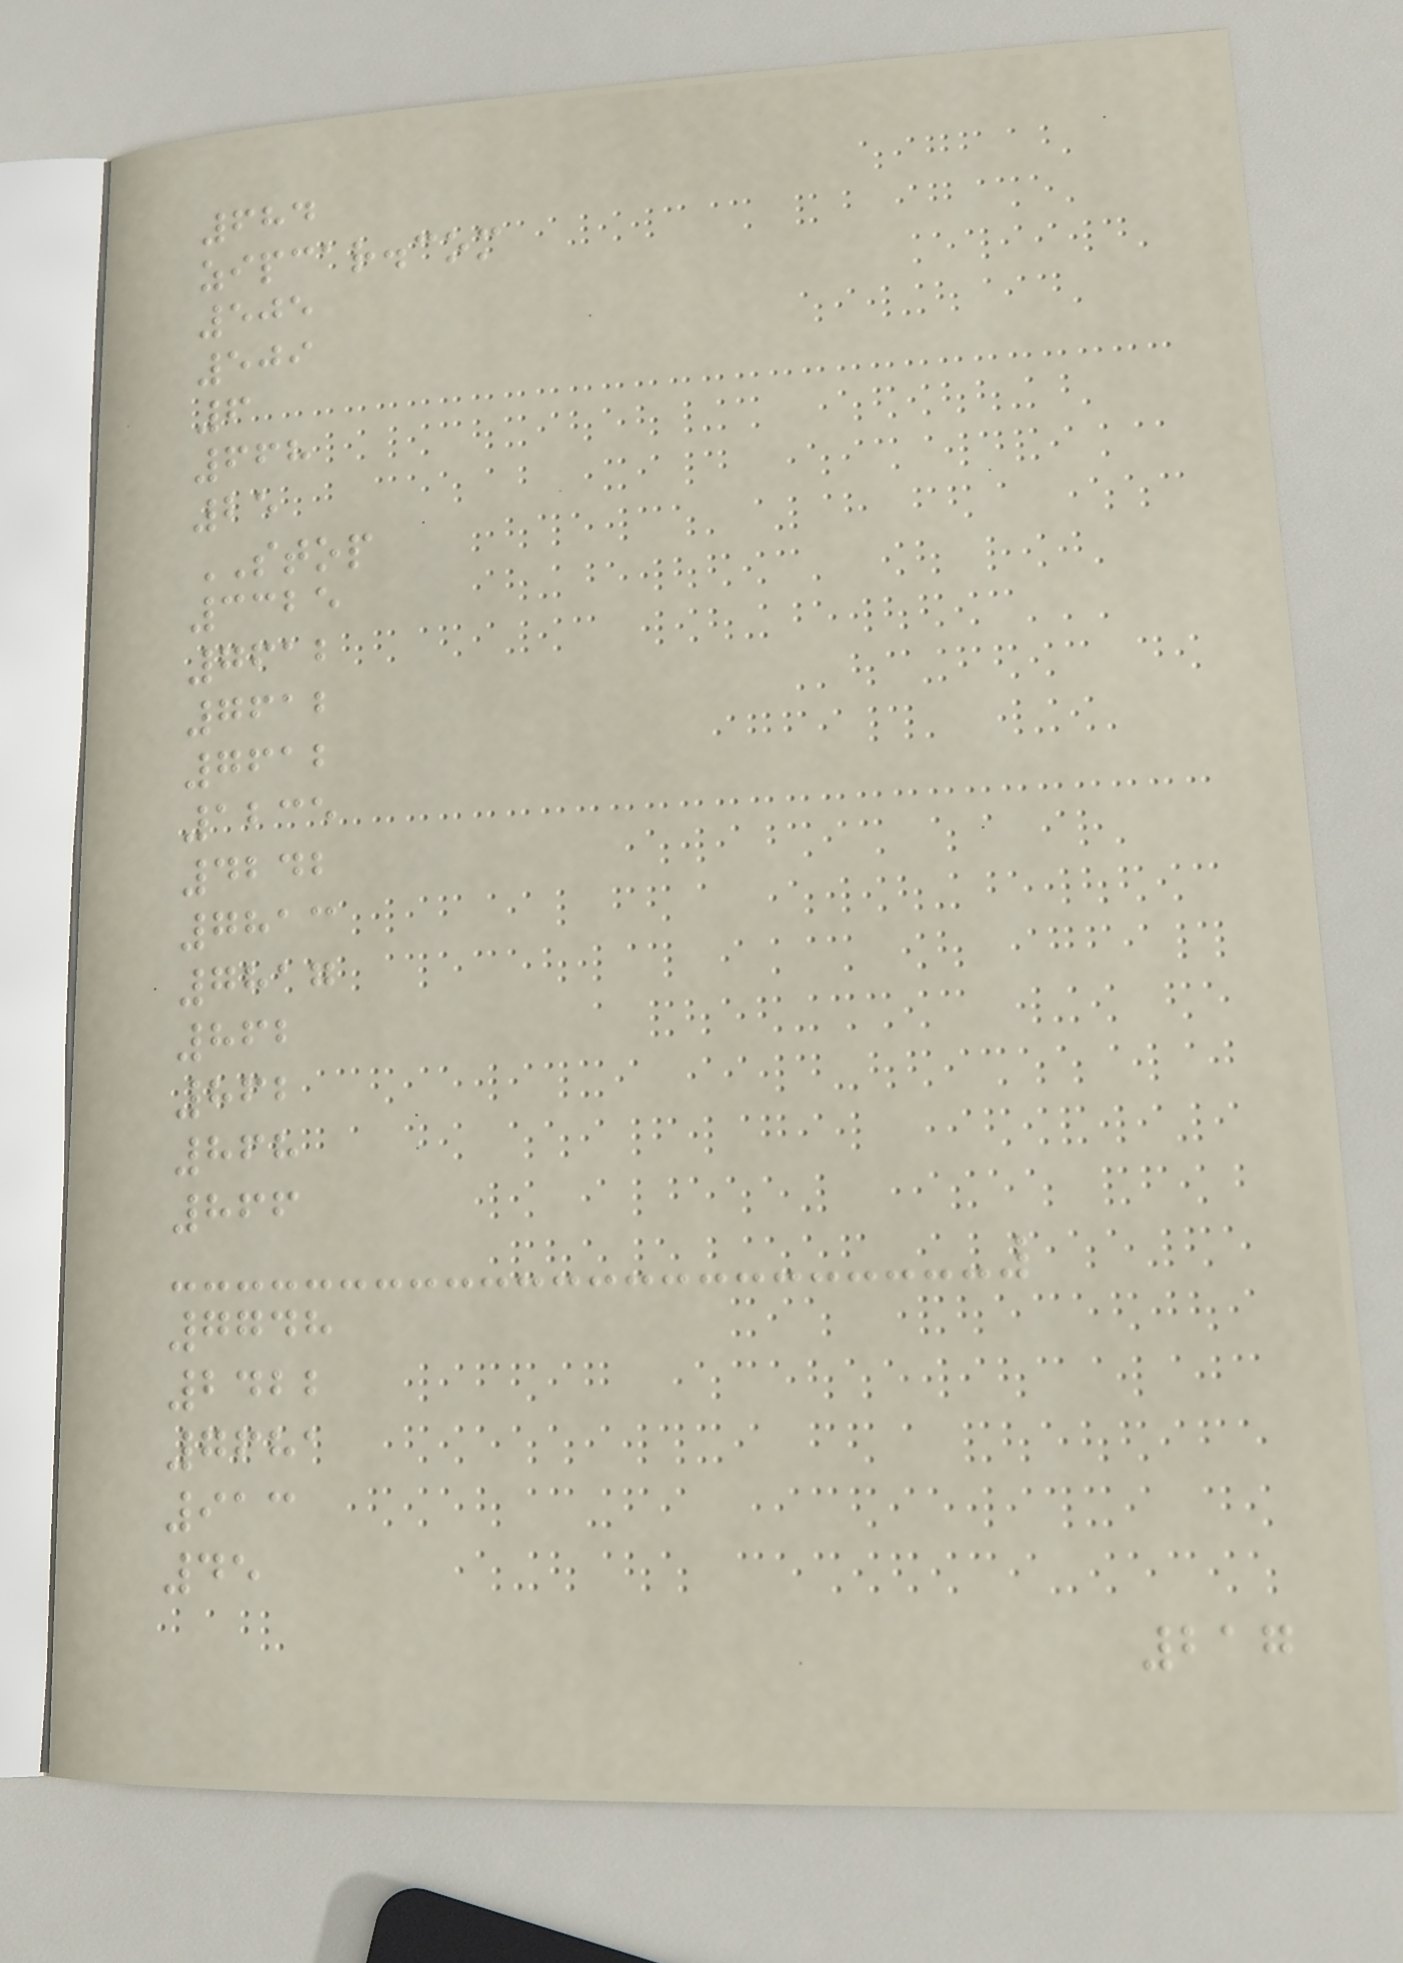684
zipcar.com
505
509
6
668
25
STOP
3325
7612
7612
7612
1235
4242
7813
7817
862
862
868
866
7748
2422
7681
913
45
217
